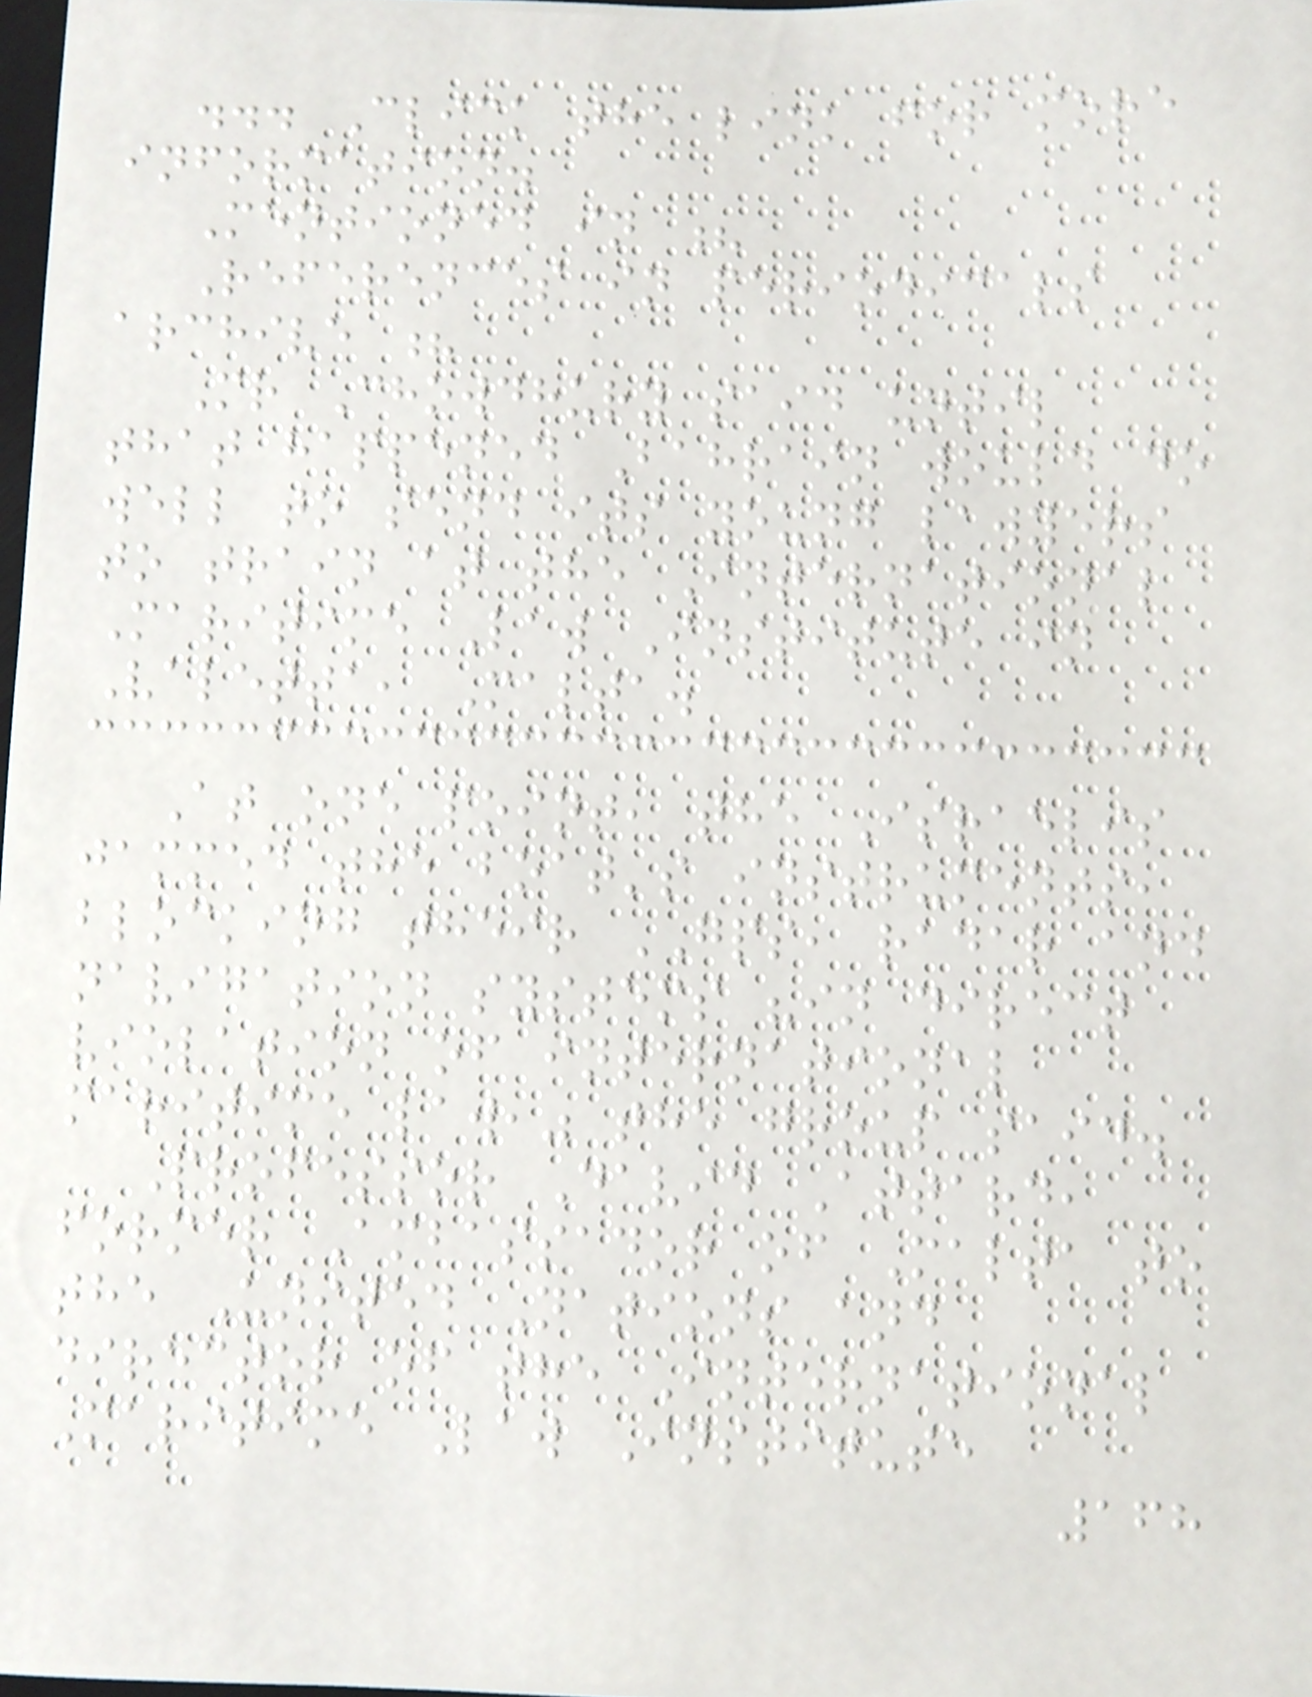... Click the link for more
information.
Mentioned in ?
References in periodicals
archive ?
Mr Chowdhury said until
that happened Bahrain would do
well to send its young lawyers
to train at the International
Maritime Law Institute in
Valetta, Malta.
At one point, the Israelis
jammed the boat's instruments,
blocking their GPS, radar and
navigation systems "in direct
violation of international
maritime law," the group said.
Professor David Attard,
former Ambassador of Malta to
the United Nations and
director of the International
Maritime Law Institute
168
